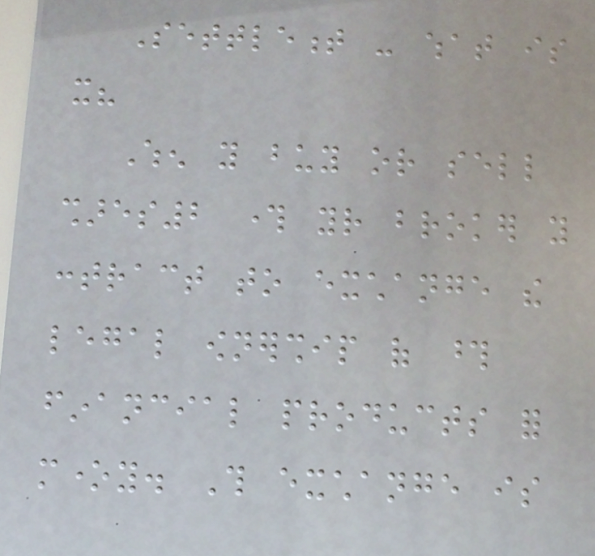Settlement - what is
it?
When you buy or sell
shares2 through your broker you
contract to exchange the
legal ownership of those
financial products for
money. This exchange is
